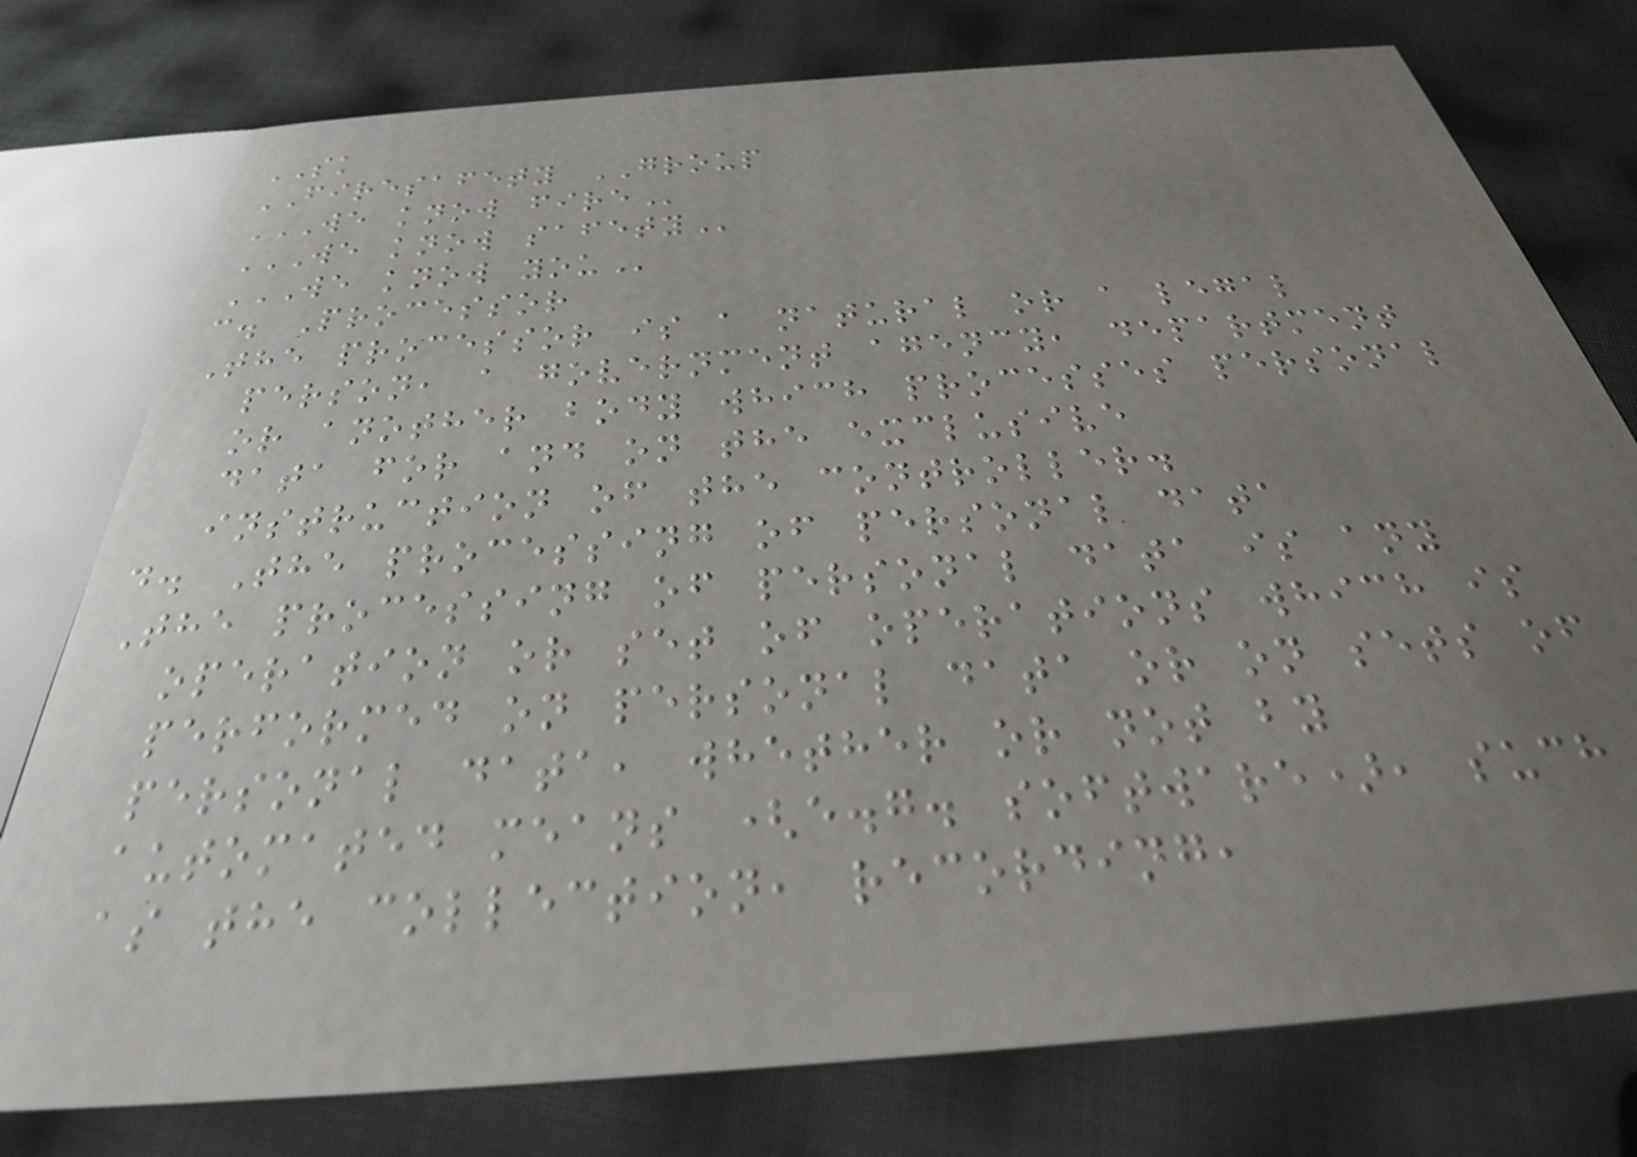SK
FIRESAFETY GROUP
WE KNOW FIRE
WE KNOW SAFETY
WE KNOW YOU
c. Processor
The processor is a natural or a legal
person, a government agency, department
or another body which processes personal
data for and on the exclusive
instruction of the controller.
d. The processing of personal data
The processing of personal data is any
operation or set of operations which is
performed on personal data or on sets of
personal data, whether or not by
automated means (e.g. software), such
as the collection, recording,
